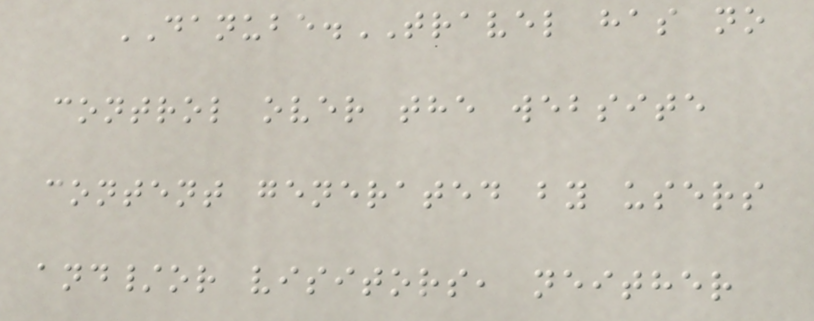DANUBE.TRAVEL has no
control over the website
content generated by users
and/or visitors, neither
